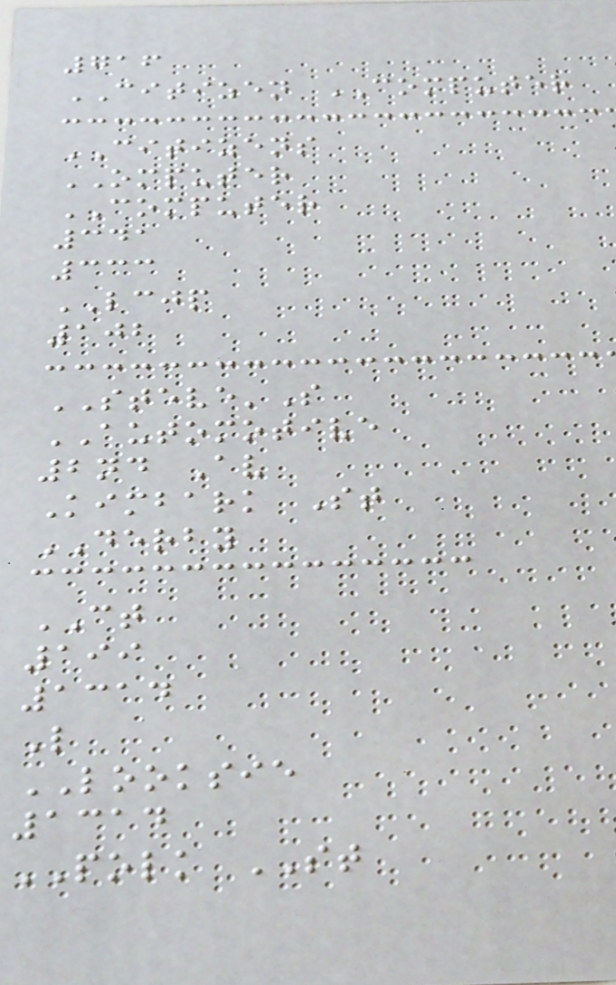716
CITIZEN COMPUTER
CITIZENS
OMPUTER
COMPUTER
341
333
LCJP
102
STEVE'S
AUTOMOTIVE
2nd Av
Kimbark St
DERBY
CT
199
1314
L
LOOKSIE
1314
POLK ST
